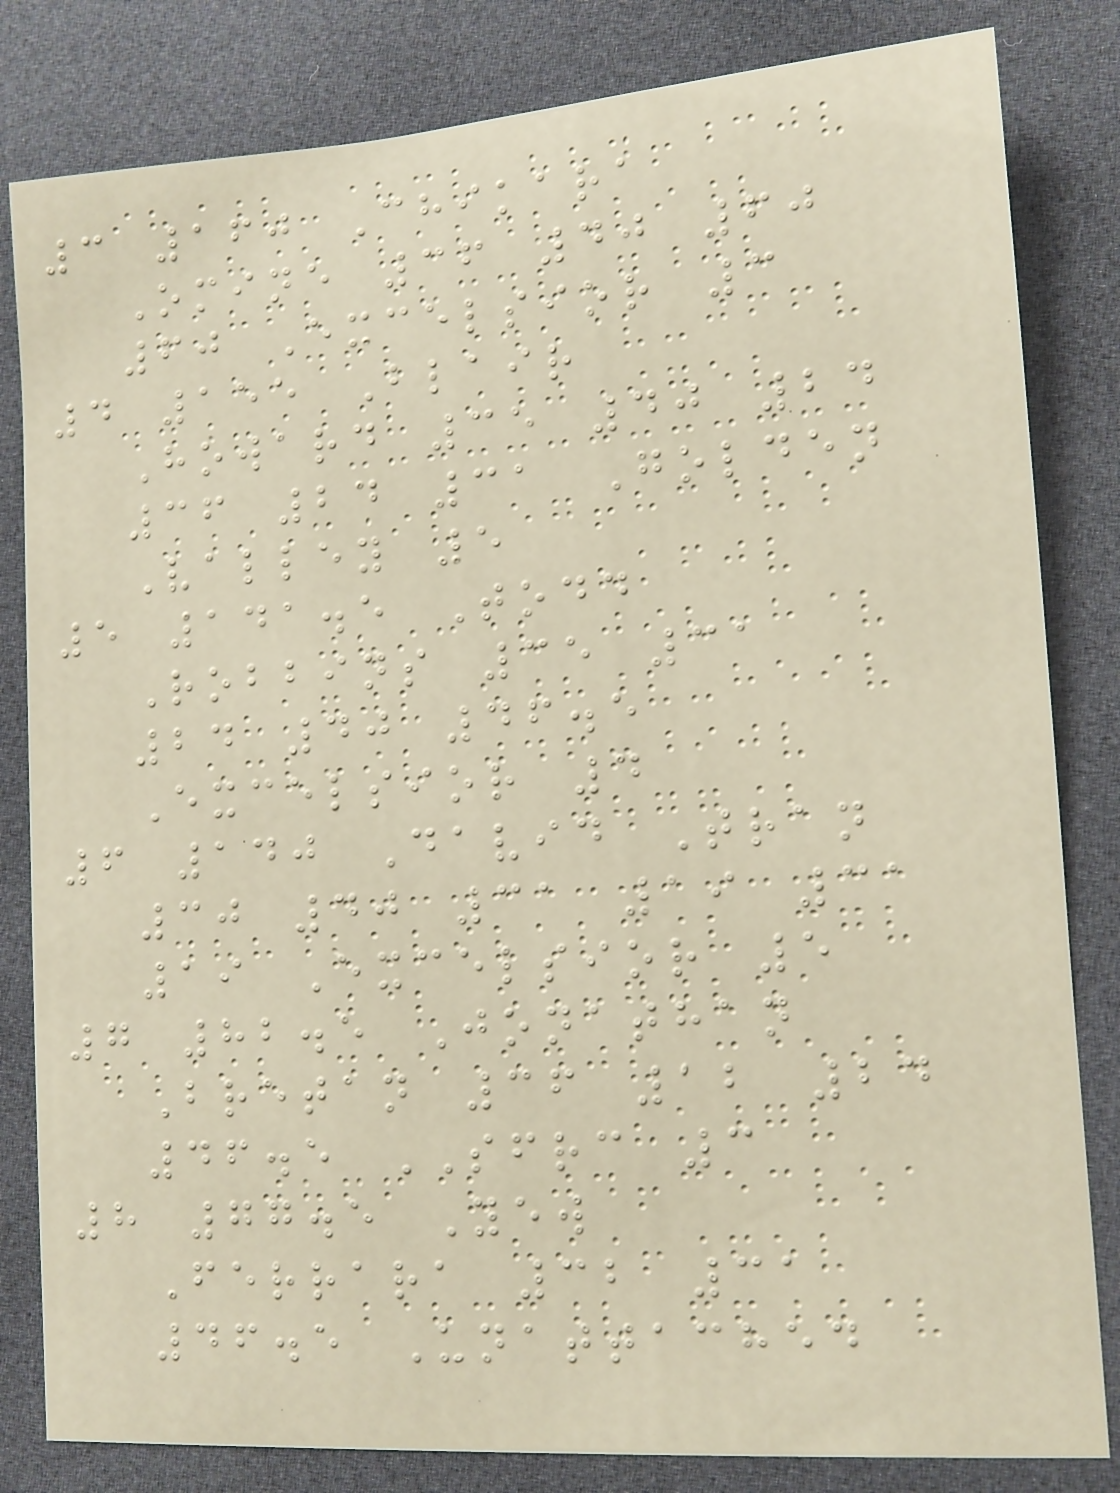3 160 Chikara
Omine 36 40 60
60 Excelsior 3
4 155 Blair
Howard 35 40 24
36 24 31 Golden
Valley 5
5 141.5 Todd
Robbins 35 31
24 40 46.5
Excelsior 4
6 140 David Tran
30 40 31 19 31
19 Excelsior 5
7 82.5 Jonathan
Bretan 36 12 24
46.5 SFRC 3
8 77.5 Yew
Ferrara 32 31
46.5 Unattached
